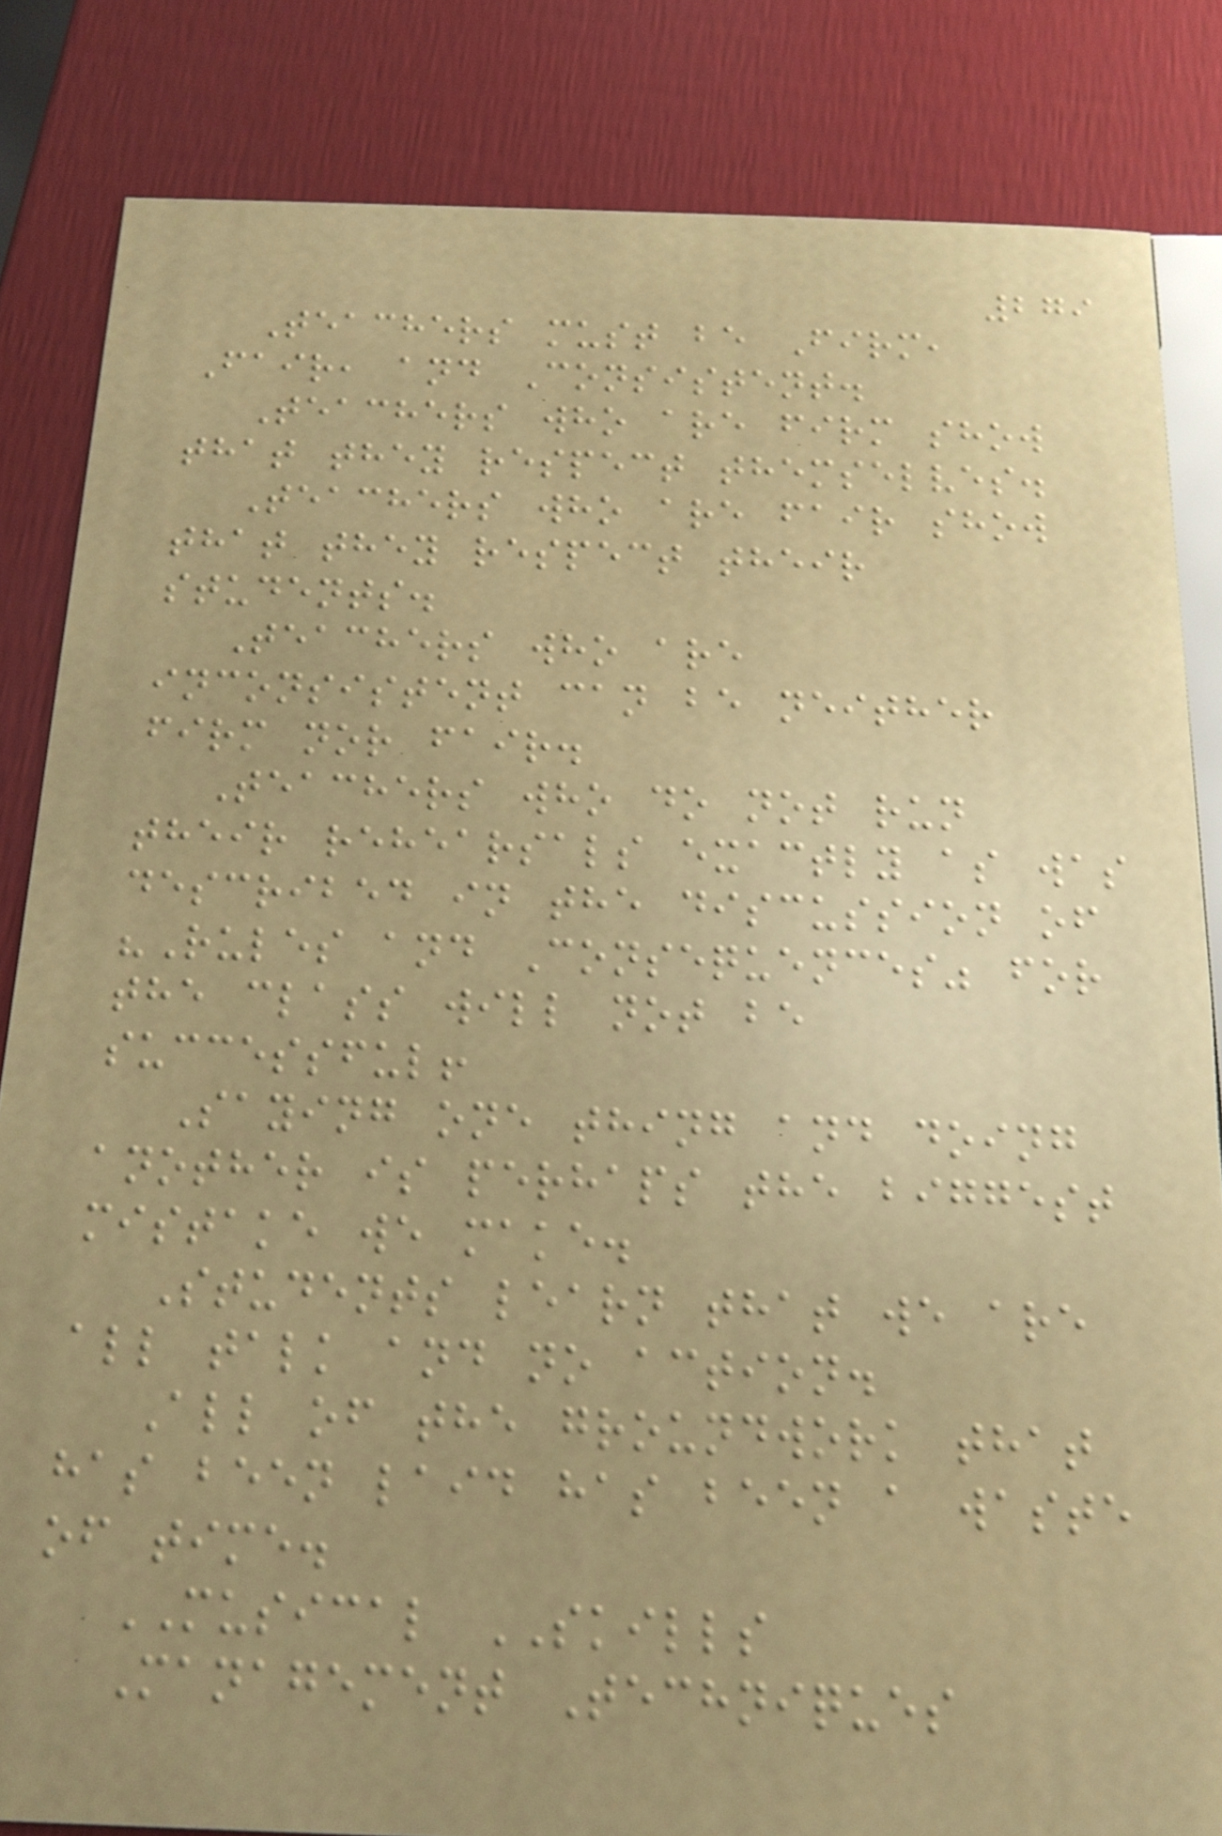279
Teachers must be Firm,
Fair, and Consistent.
Teachers who are firm show
that they respect themselves.
Teachers who are fair show
that they respect their
students.
Teachers who are
inconsistent can be neither
firm nor fair.
Teachers who do not run
their rehearsals exactly as was
described in the discussion of
"Rules and Consequences" for
the class will not be
successful!
Saying one thing and doing
another is perhaps the biggest
mistake we make.
Students learn that we are
all talk and no action.
All of the groundwork that
has been laid has been a waste
of time.
MUSICAL SKILLS
Management Techniques
